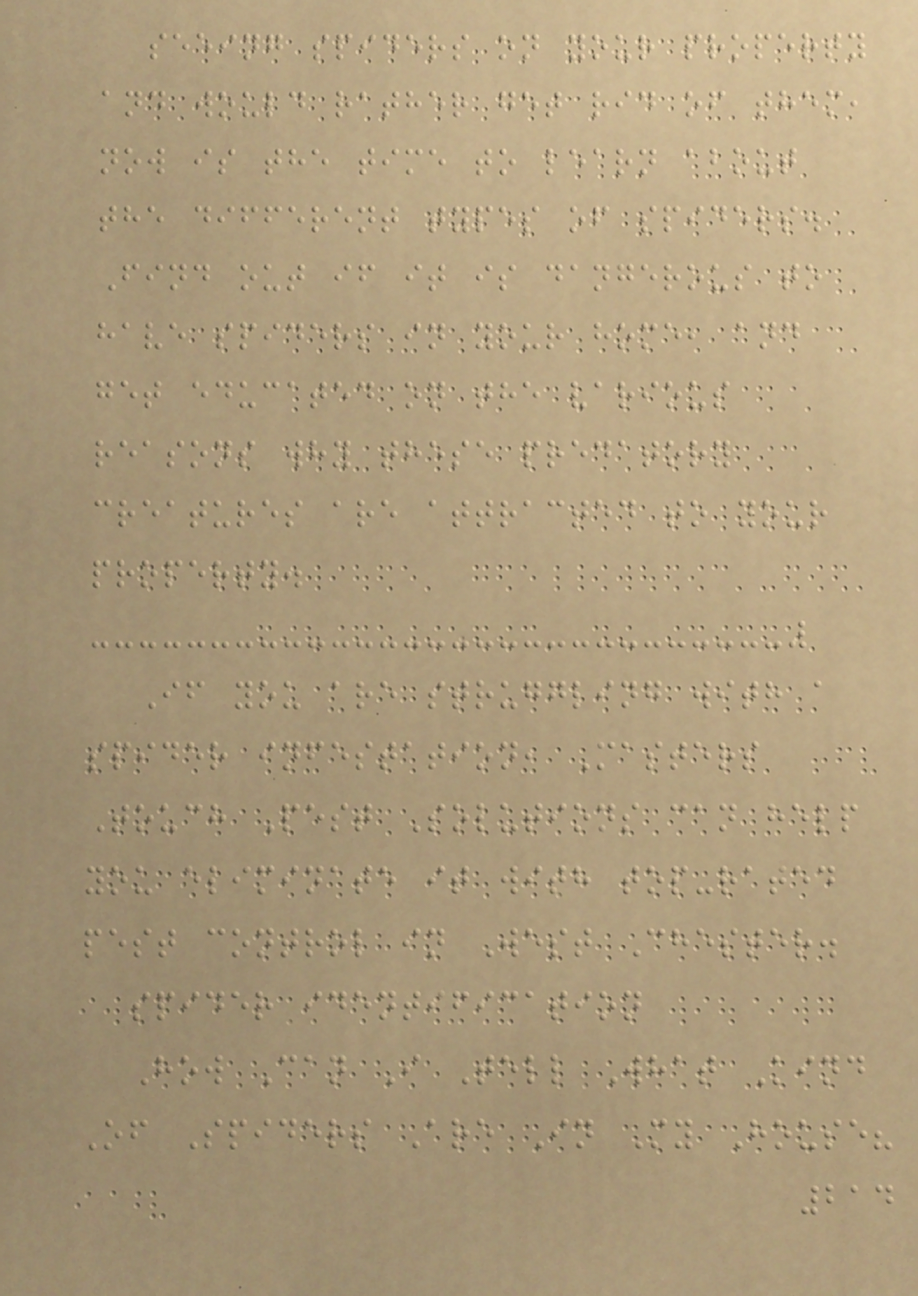seeing spiders on your property
and would rather get rid of them,
now is the time to learn about
the different types of spiders.
Find out if it is dangerous to
have spiders in your home, and
get educated on the various
reasons why these predatory
creatures are attracted to your
property.
If you are struggling with a
spider infestation, Masters
Touch Pest Solutions can help
you eliminate it with top-rated
pest control in West Chester.
spider identification
How Can I Tell What Kind
Of Spiders Are In My House?
214
